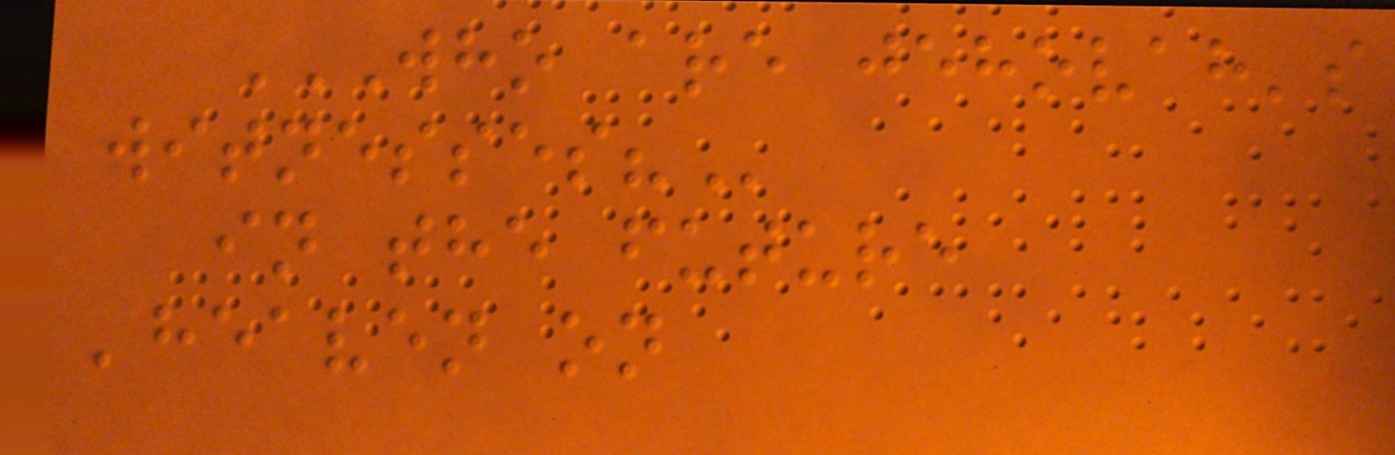WHO ARE JEHOVAH'S
WITNESSES?
in the future
'heaven on
